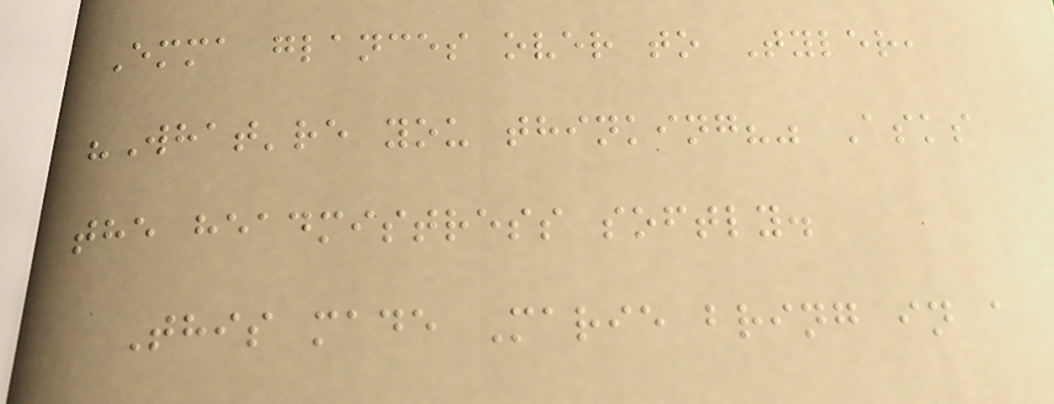Emma glances over to Tyler,
"What're you thinking?" Asks
the headmistress softly.
This made Marie bring in a
